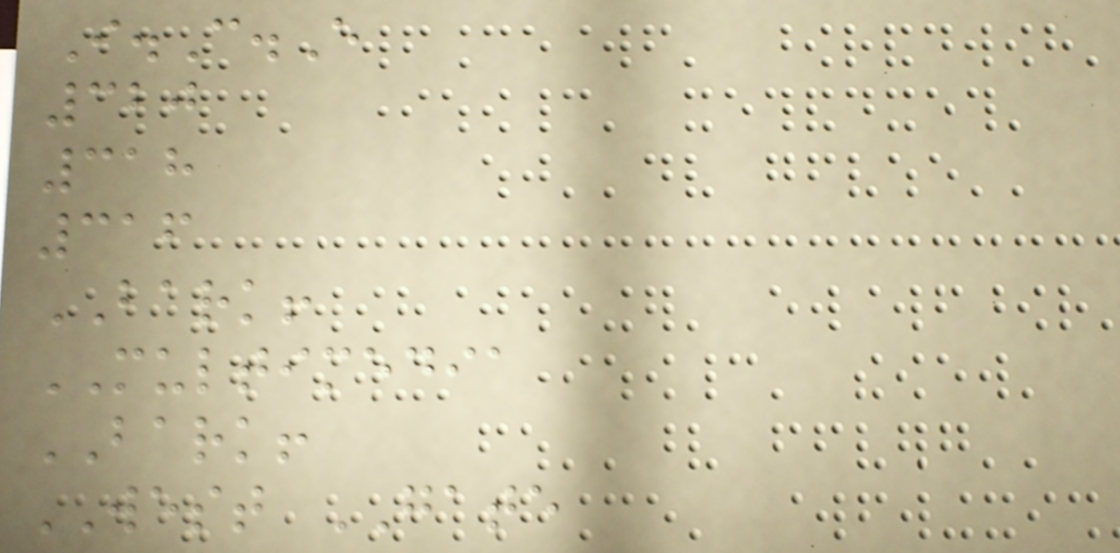I.C.E
320
318
316
BARK!
MULTIMEDIA
BARK!
WEST GATE
